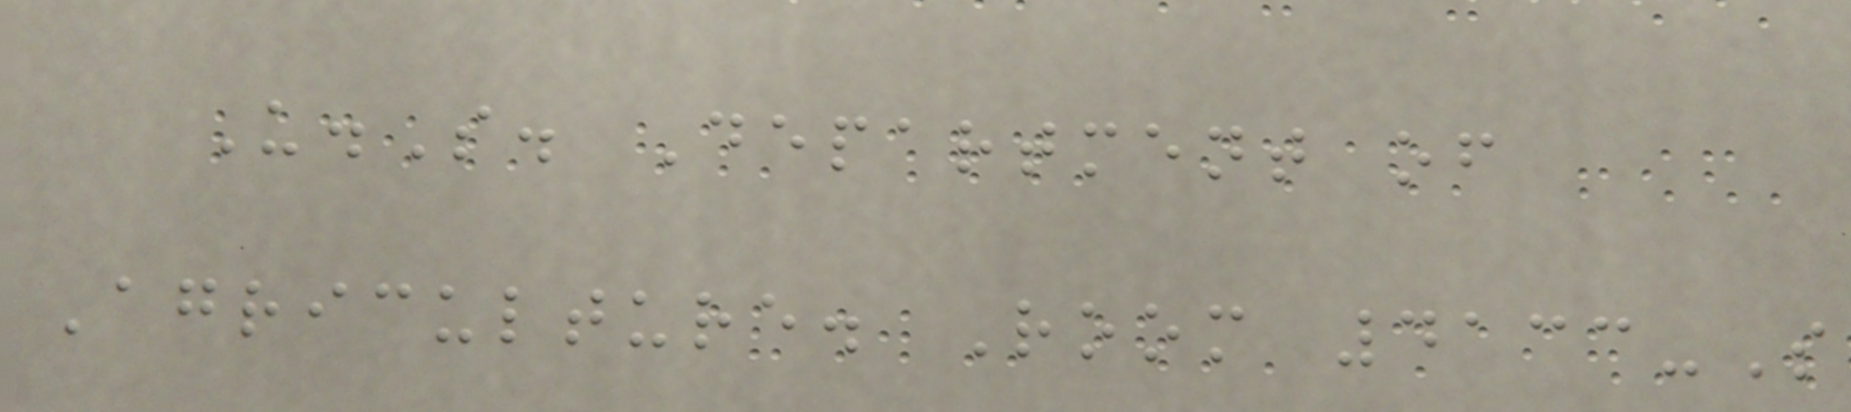U.S. Department of
Agriculture. Room 4133-S
